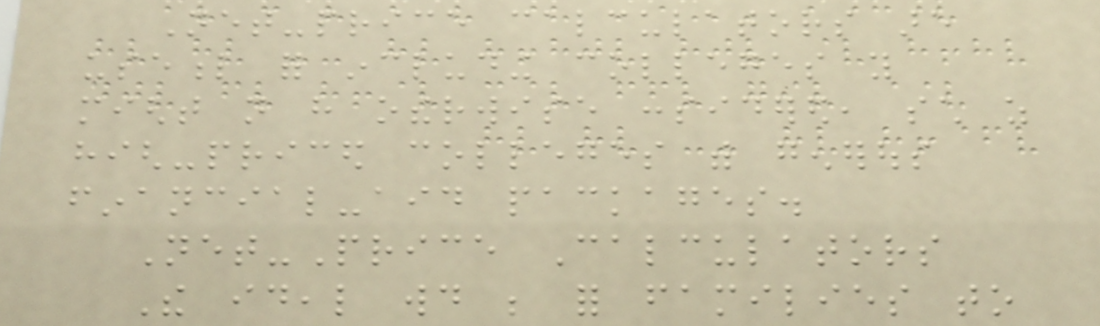Net-price calculators are
useful for including colleges you
might not have otherwise considered, such as
high-priced colleges with generous
financial-aid packages.
Net-Price Calculators
The ideal would be for families to
